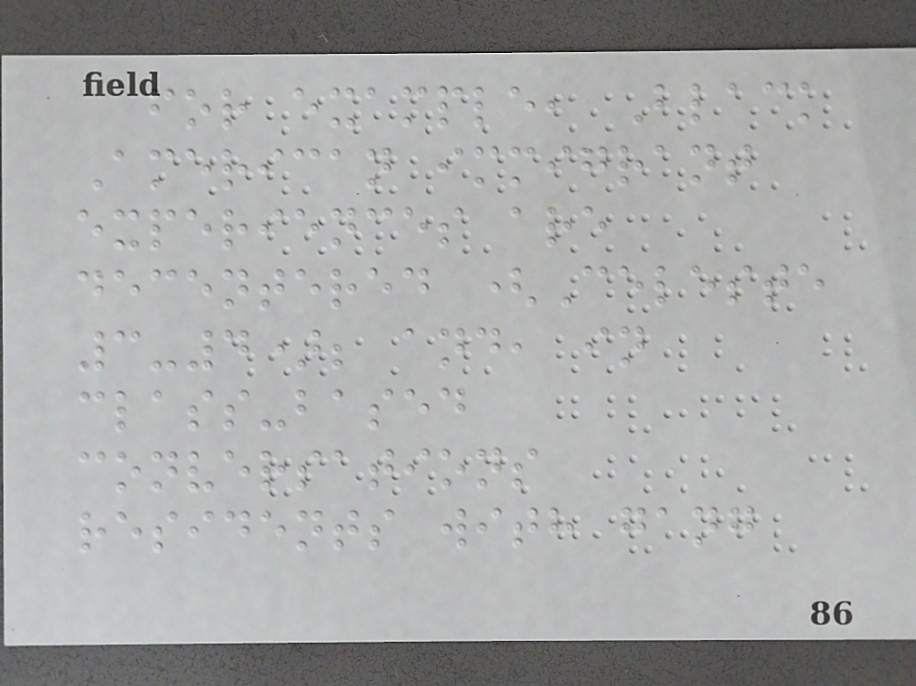for example, Black
American immigrant
experiences are
decentered (Celeste
3-4); and, in
class-based
conversations
residents with gang
